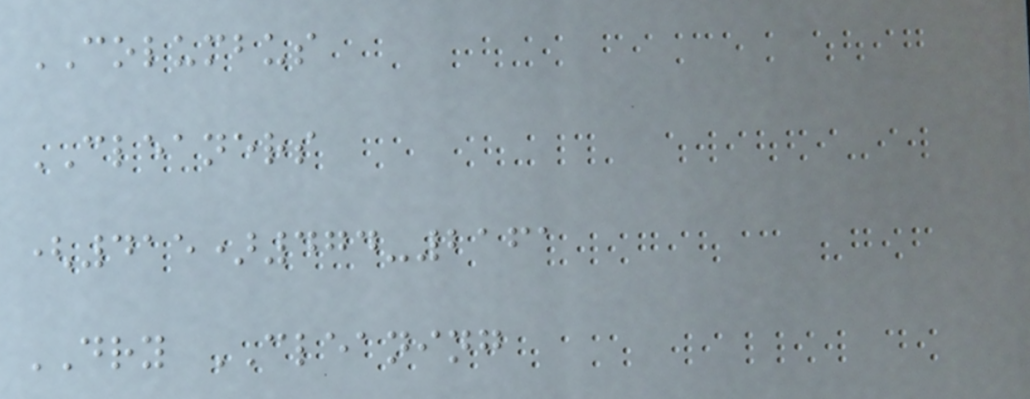COLUMBUS
CLEANERS
(415)474-2161
DRY CLEANING
